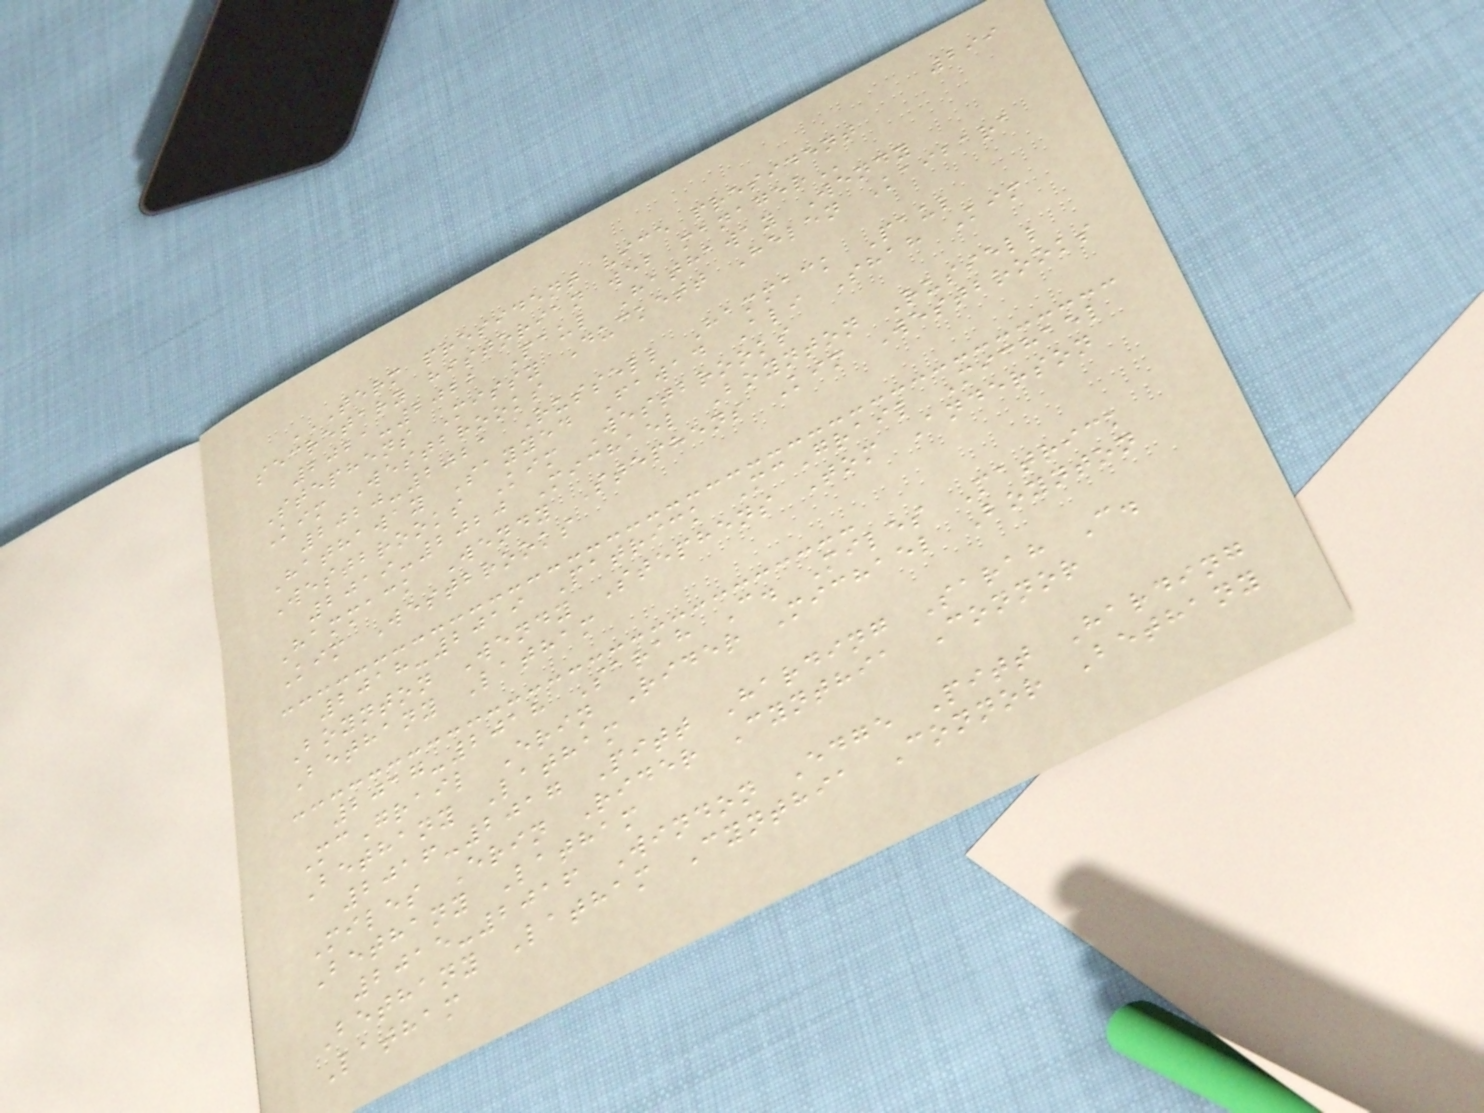299
TERM PRESIDENT VICE PRESIDENT
SECRETARY HISTORIAN WEB MANAGER
2021-2022 Paul Hathaway Wendy
Stephens Missy Duckett Helen Kaibara
Kim Westbrooks
2020-2021 Russell Hammack Paul
Hathaway Sayyed Fawad Ali Shah Kim
Westbrooks Kim Westbrooks
2019-2020 Michael Boynton Russell
Hammack Wendy Stephens Kim Westbrooks
Kim Westbrooks
2018-2019 Patrick McGrail Michael
Boynton Wendy Stephens Tom Anderson
Bethany Latham
2017-2018 Sarah C. Miles Patrick
McGrail Erin Rider Michael Boynton
Bethany Latham
2016-2017 Pitt Harding Sarah C.
Miles Erin Rider Cynthia Connor
Bethany Latham
2015-2016 Windon Edge Pitt Harding
Bethany Latham Cynthia Connor Bethany
Latham
